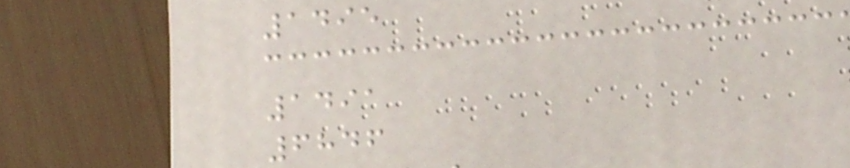1495
1491
6846
